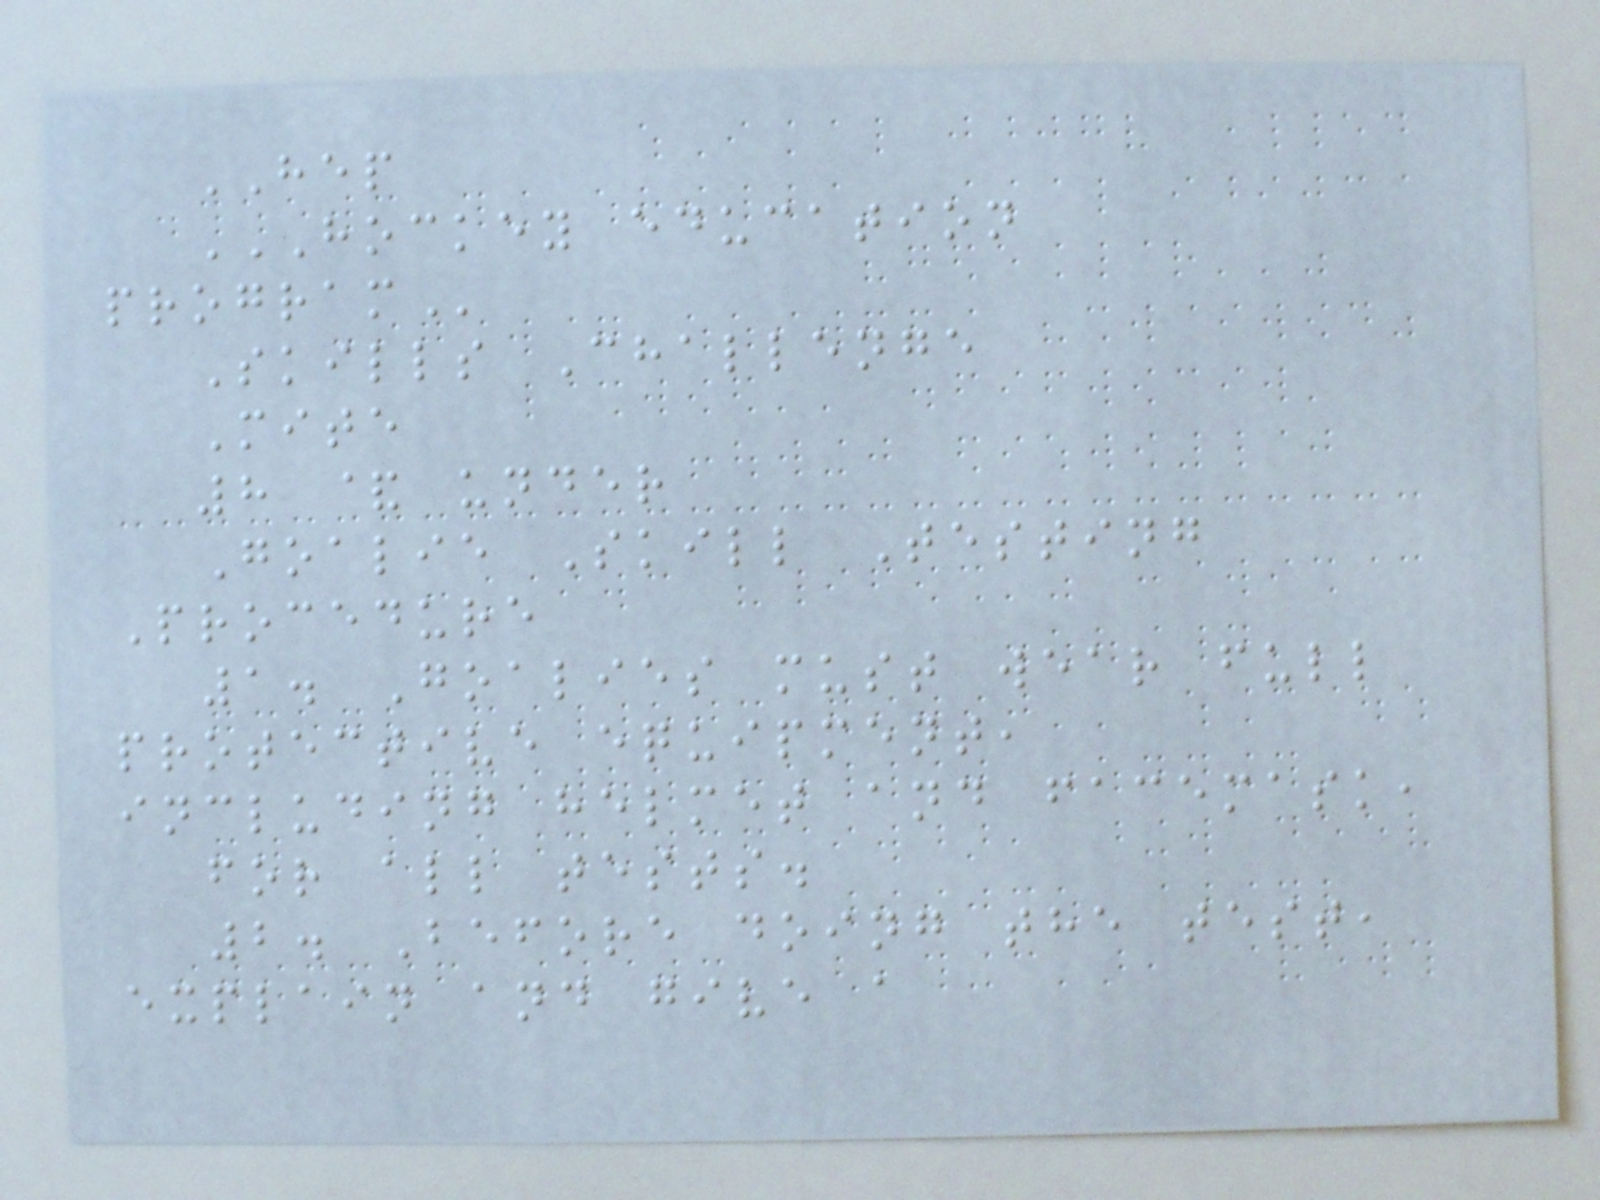HEP
HOCKEY EDUCATION
PROGRAM
Skills Challenge
Mite
8 & under
Goalie Skill Testing
Procedure
1. Goalies must wear full
protective equipment,
including helmet and facemask,
for all tests.
2. Before doing the test,
explain and give a
